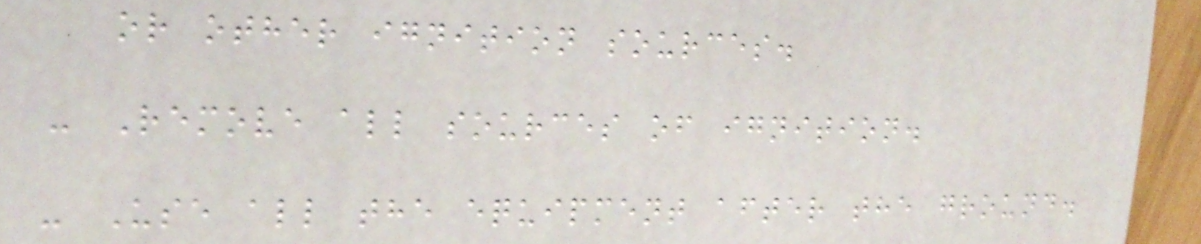or other ignition sources.
- Remove all sources of ignition.
- Use all the equipment after the ground.
